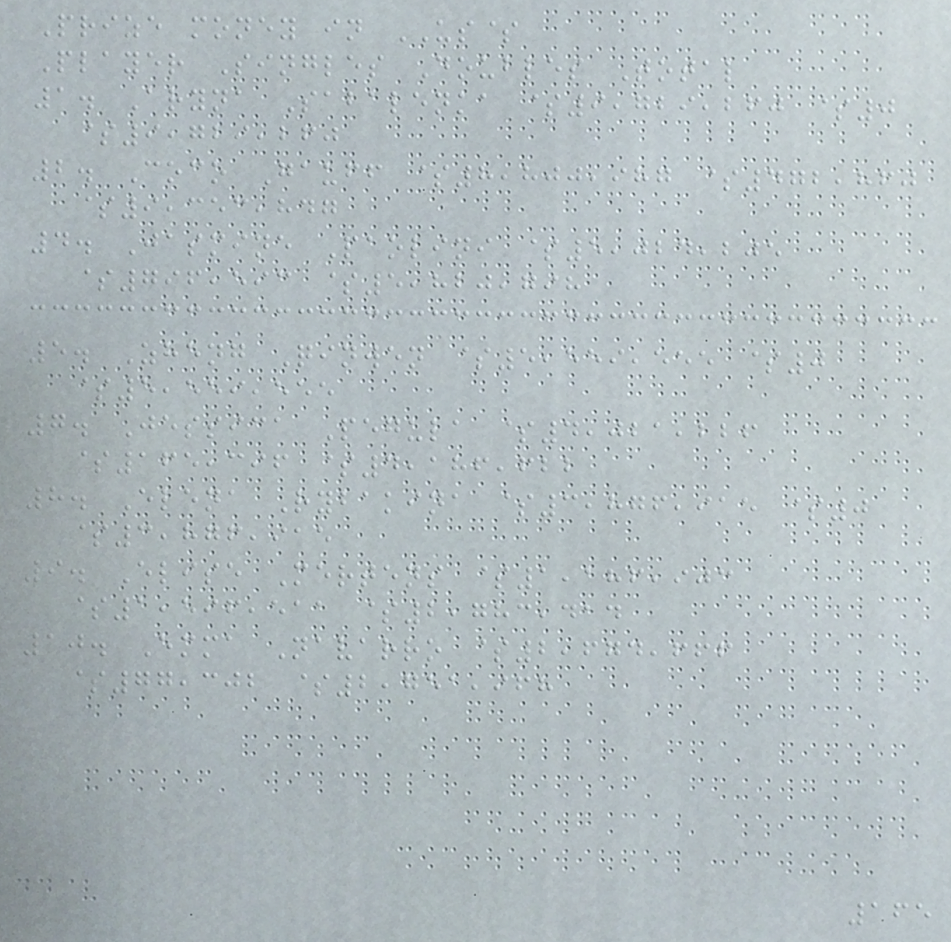Prize money in US$
Player Singles Doubles Total
1. Aryna Sabalenka $9,729,260 $0
$9,729,260
2. Coco Gauff $8,800,987 $472,860
$9,353,847
4. Jasmine Paolini $5,024,205
$796,593 $5,820,798
5. Zheng Qinwen $5,559,555 $0
$5,559,555
7. Jessica Pegula $4,021,226
$165,396 $4,186,622
8. Elena Rybakina $3,876,915 $0
$3,876,915
9. Elise Mertens $1,186,903
$1,596,511 $2,783,414
10. Emma Navarro $2,674,666
$77,302 $2,751,968
165
